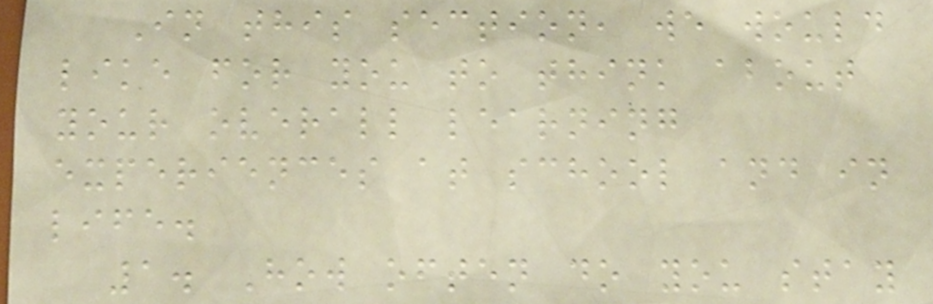In this section, we would
like for you to think about
your overall learning
experiences at school and in
life.
1. How often do you stay
